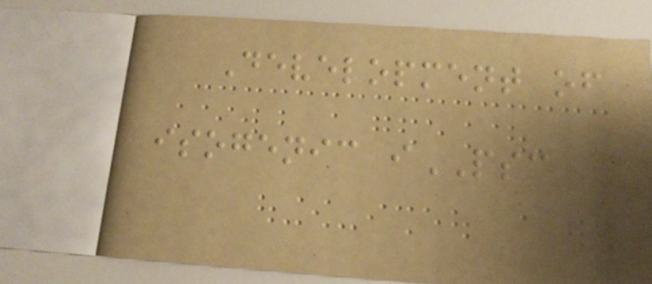Development of
isogenic iPSC
